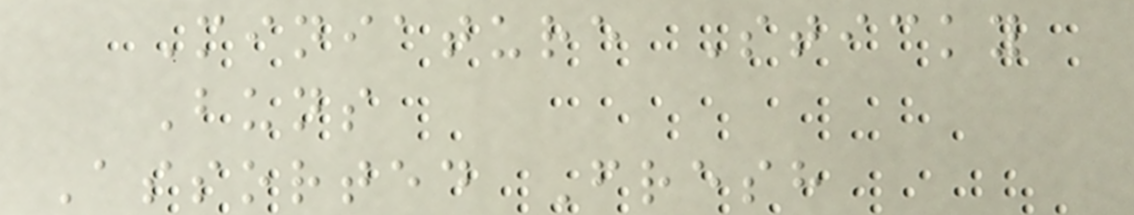Miniature Sticky
Buns
Assorted Fresh
